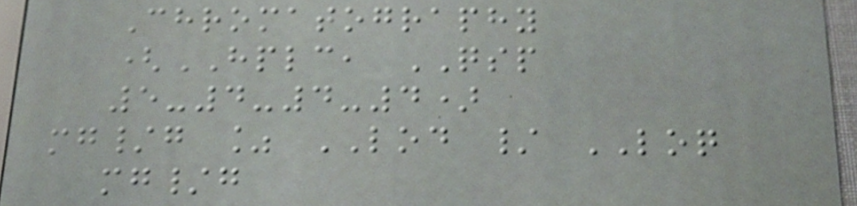Chromatography
(HPLC, QSP
5-4-4-4)
mg/g % LOD / LOQ
mg/g
